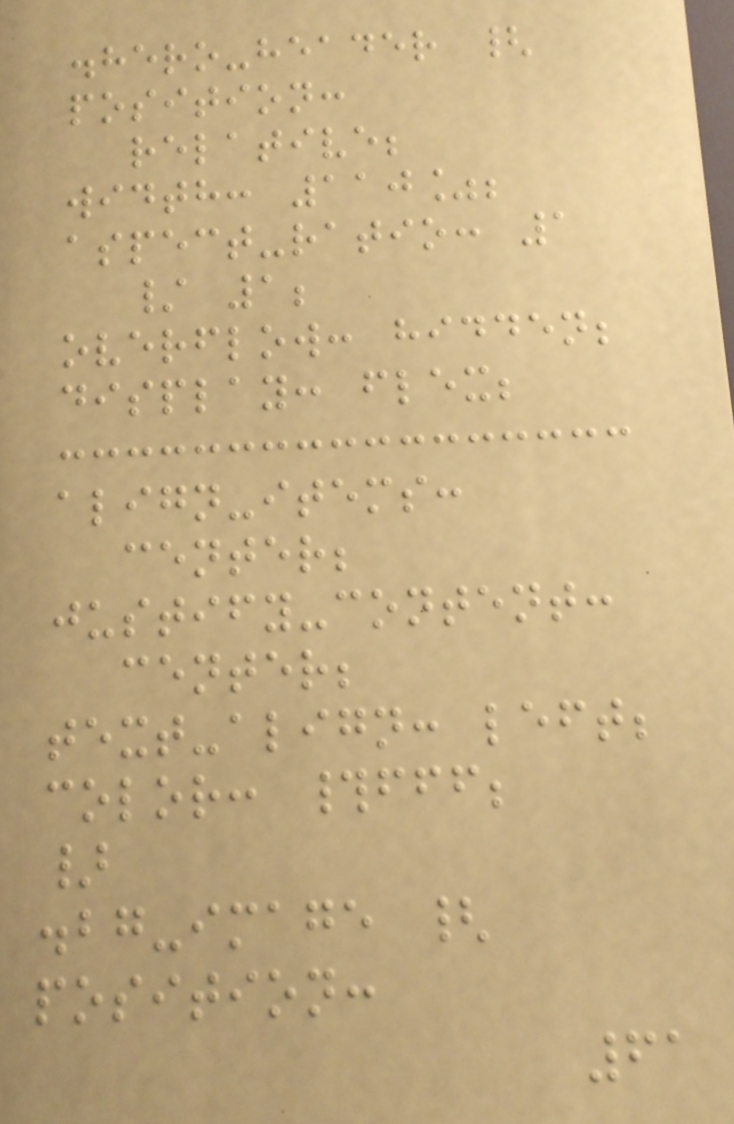.hero-header {
position:
relative;
width: 110%;
aspect-ratio: 1
/ 1;
overflow: hidden;
display: flex;
align-items:
center;
justify-content:
center;
text-align: left;
color: #fff;
}
.bg-image {
position:
61
